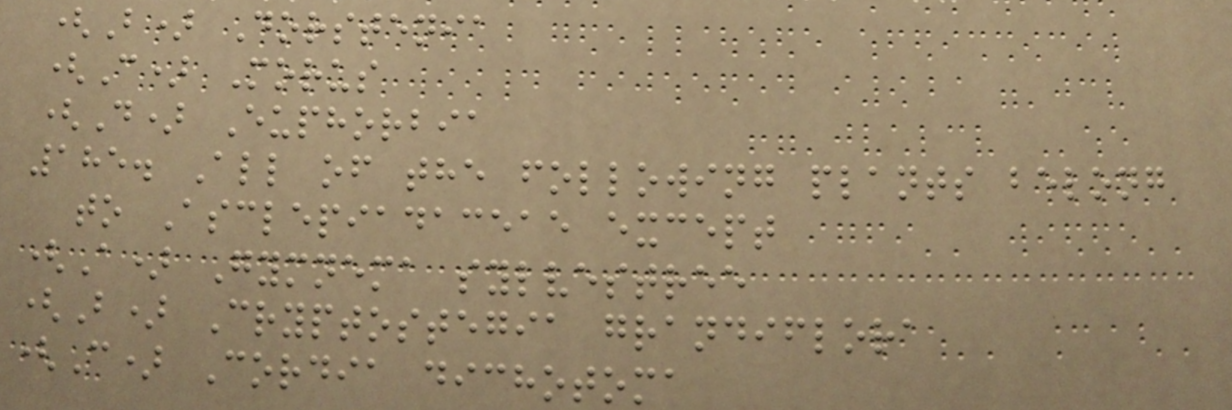(B) Dorstenia
(C) Morus
(D) Euphorbia
185. All of the following plants belong
to Asclepiadaceae except
(A) Gymnema sylvestree
(B) Cryptostegia grandiflora
(C) Cordia dichotoma
